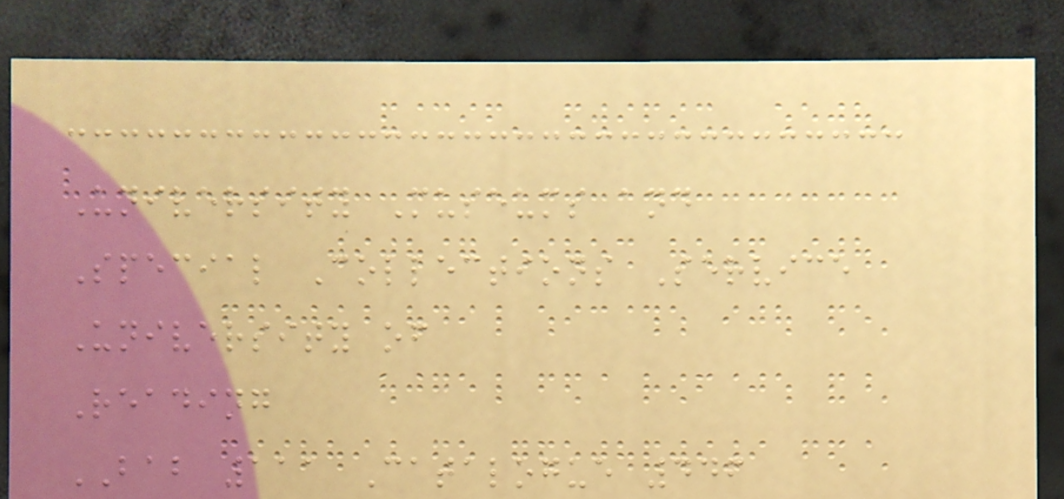University Museums and
Special Collections Service
University of
Reading
BAB 111 Catalogue 446
